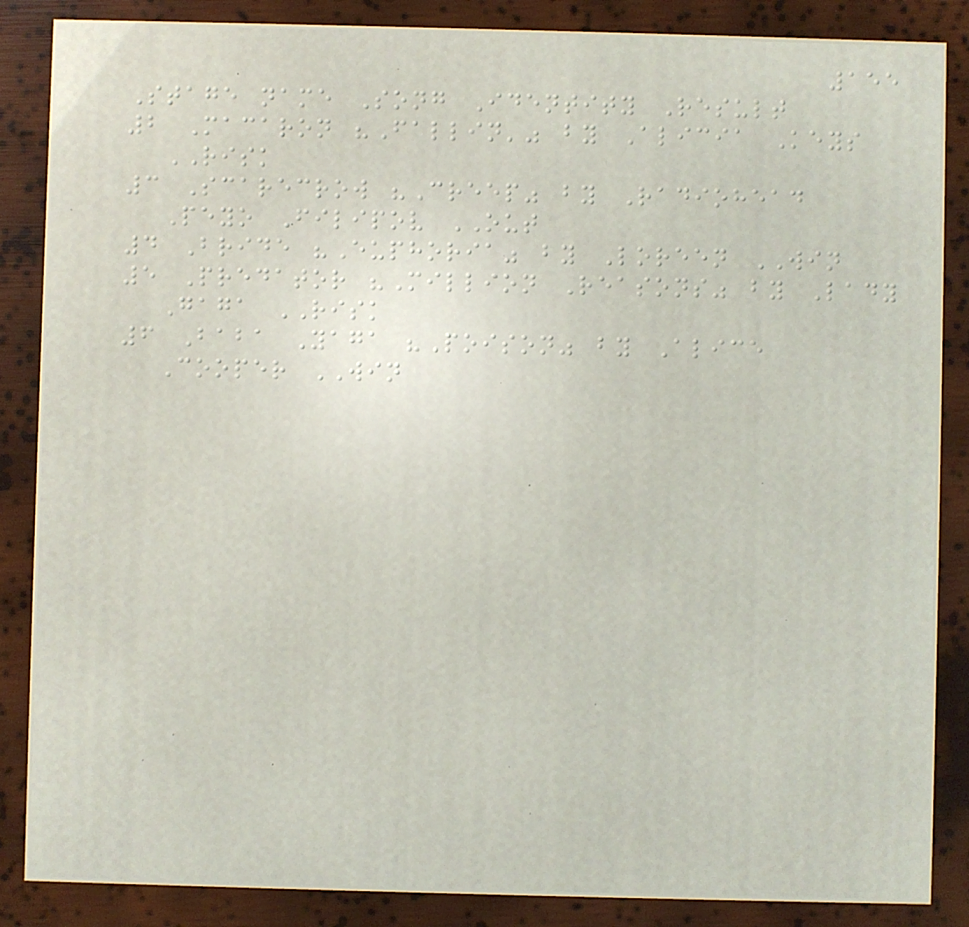155
Stage name Song Identity Result
2 Macaron "Fallin'" by Alicia Keys
RISK
3 Scarecrow "Creep" by Radiohead
Peyo Filipov OUT
4 Bride "Euphoria" by Loreen WIN
5 Predator "Million Reasons" by Lady
Gaga RISK
6 Baba Yaga "Poison" by Alice
Cooper WIN
